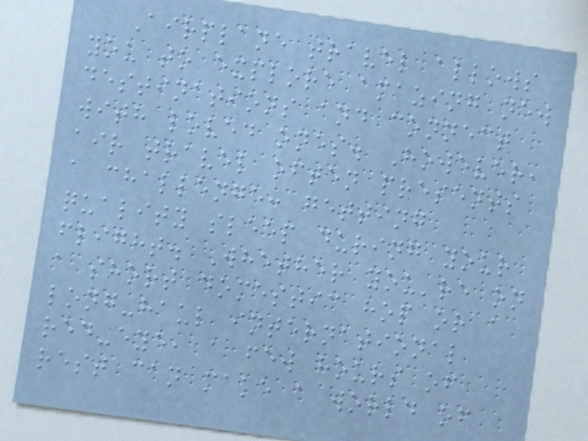Airplane travel allows
you to explore amazing new
destinations and connect
with loved ones. However,
air travel often presents
a challenge: getting
quality sleep during your
flight. Whether you're on
a short domestic hop or a
long-haul international
red-eye, a few hours of
rest can make a world of
